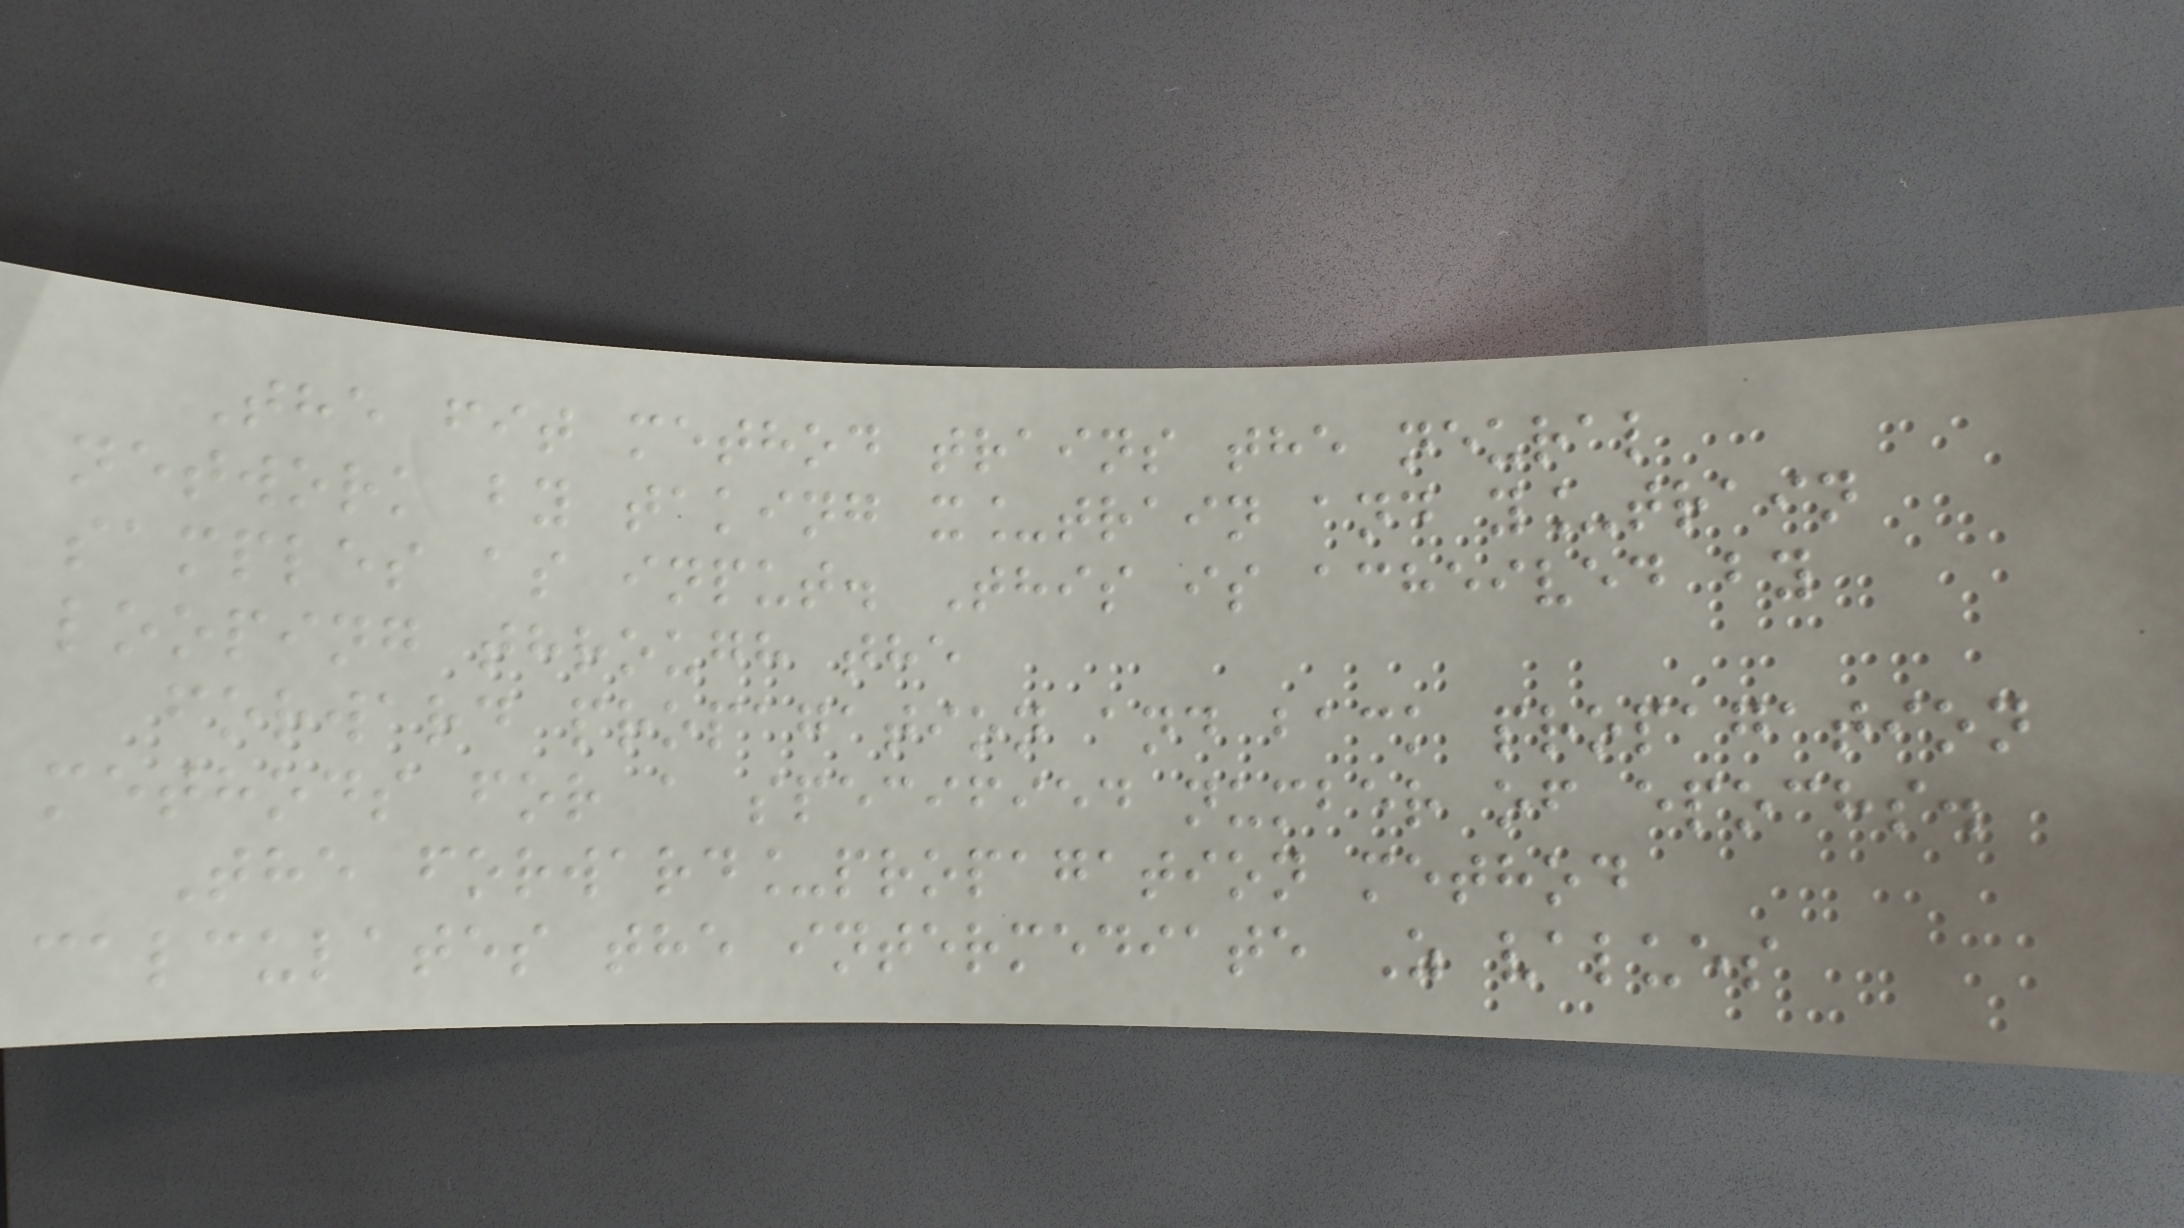The fit method trains the neural
network by taking x_train and y_train
samples as input. This is acheived by
looping through the
forward propagation and back propagation
methods for a specified number of epochs.
The forward_propagation method
calculates the intermediate Z values
